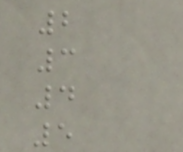2
3
4
5
